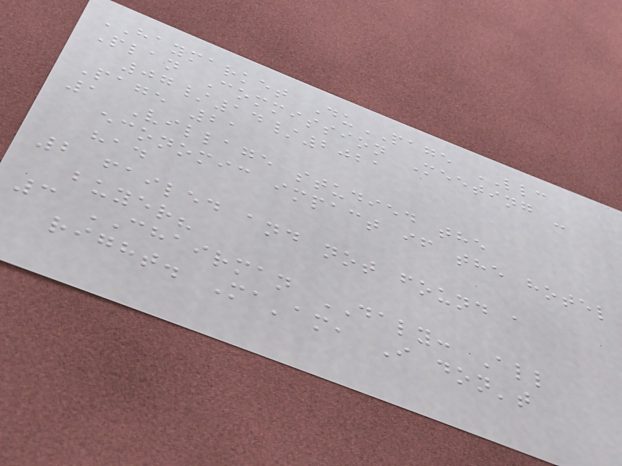HAYMARKET DuPAGE LLC
Plan Commission Meeting -
07/14/2021
Page 21
1 Village studied the
economic impact if the hotel
had
2 failed and not found a
buyer?
3 CHAIRMAN DALY: All
right. Ma'am, I don't
